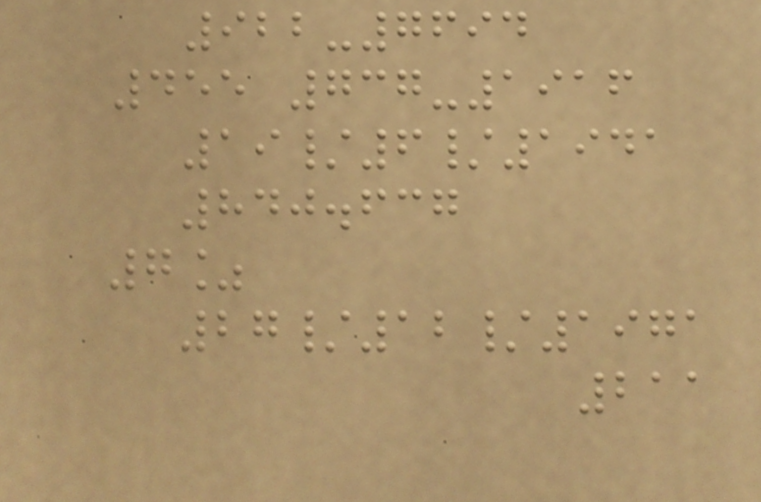922-7694
455 737-1916
19/6/1941
840.637
7%
27/12/1971
211
